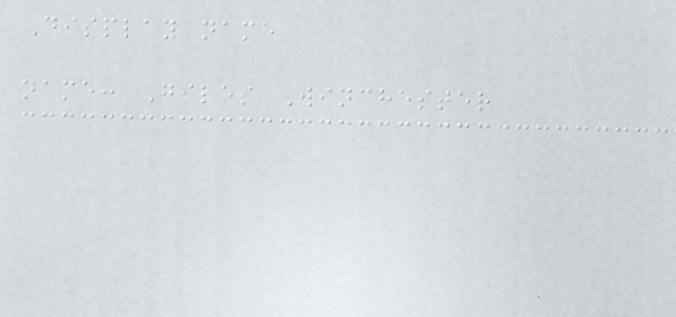Display name
name: Giles Winchester
